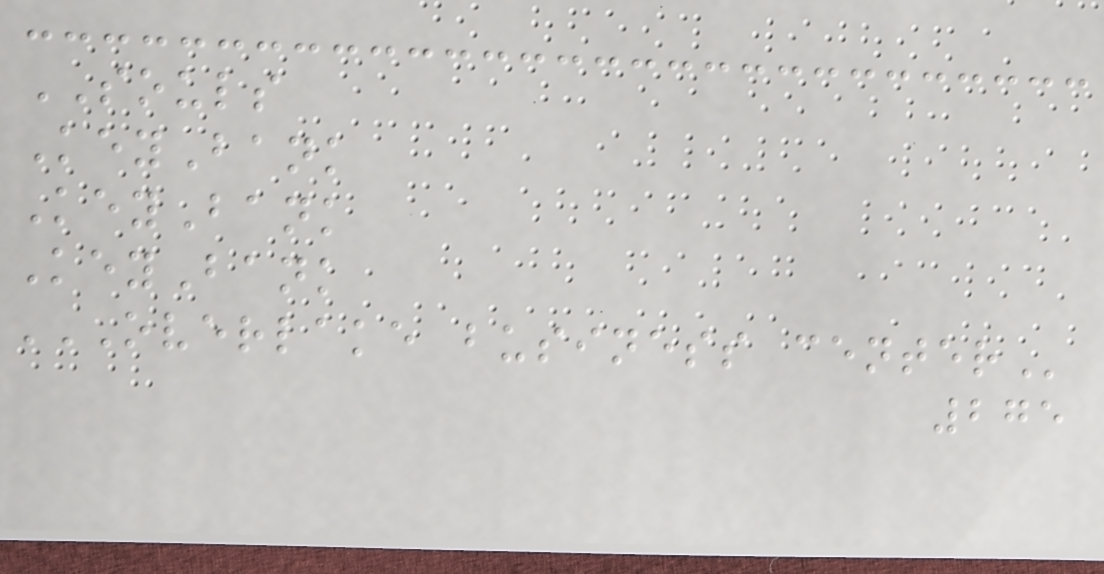SOULS
KeyBank
KeyBank
KeyBank
OVERLAKE BUSINESS CENTER
275
